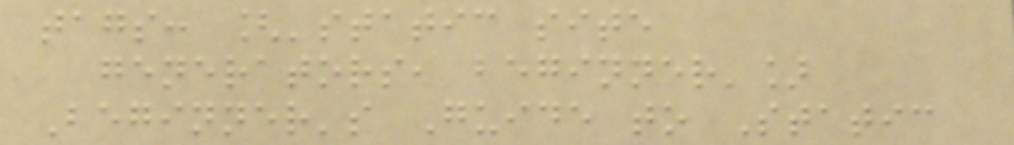tags: ['static site
generators, beginner']
Beginner's Guide to Static
